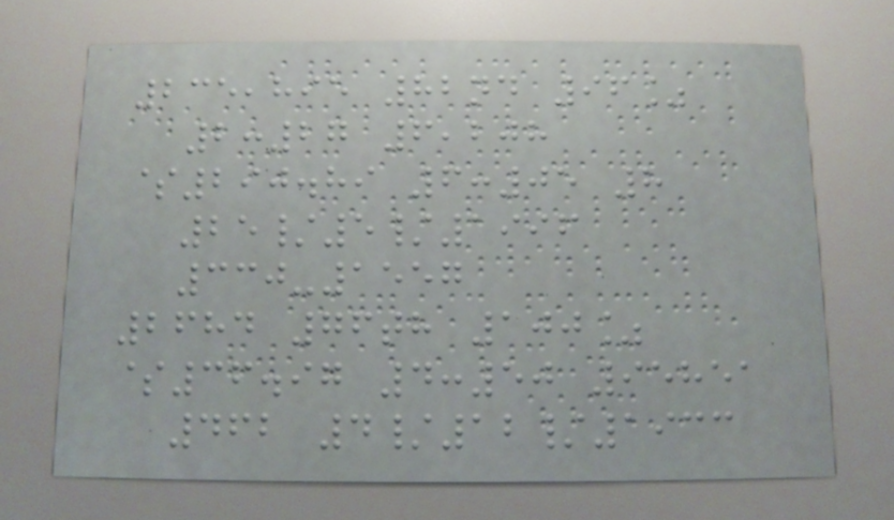235,895 82nd 96%
2:27 6,208
$290.89 6:05 8
25/5/1996
330-1557
2684 76th 100%
$36.97 4:50 95851
462 4/12/1933
